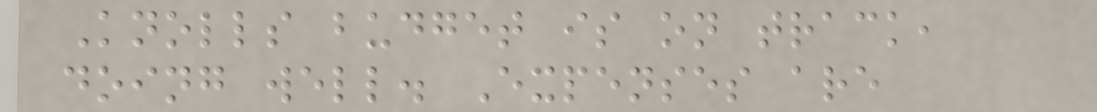Knolls budget is on track,
doing well. Expenses are
